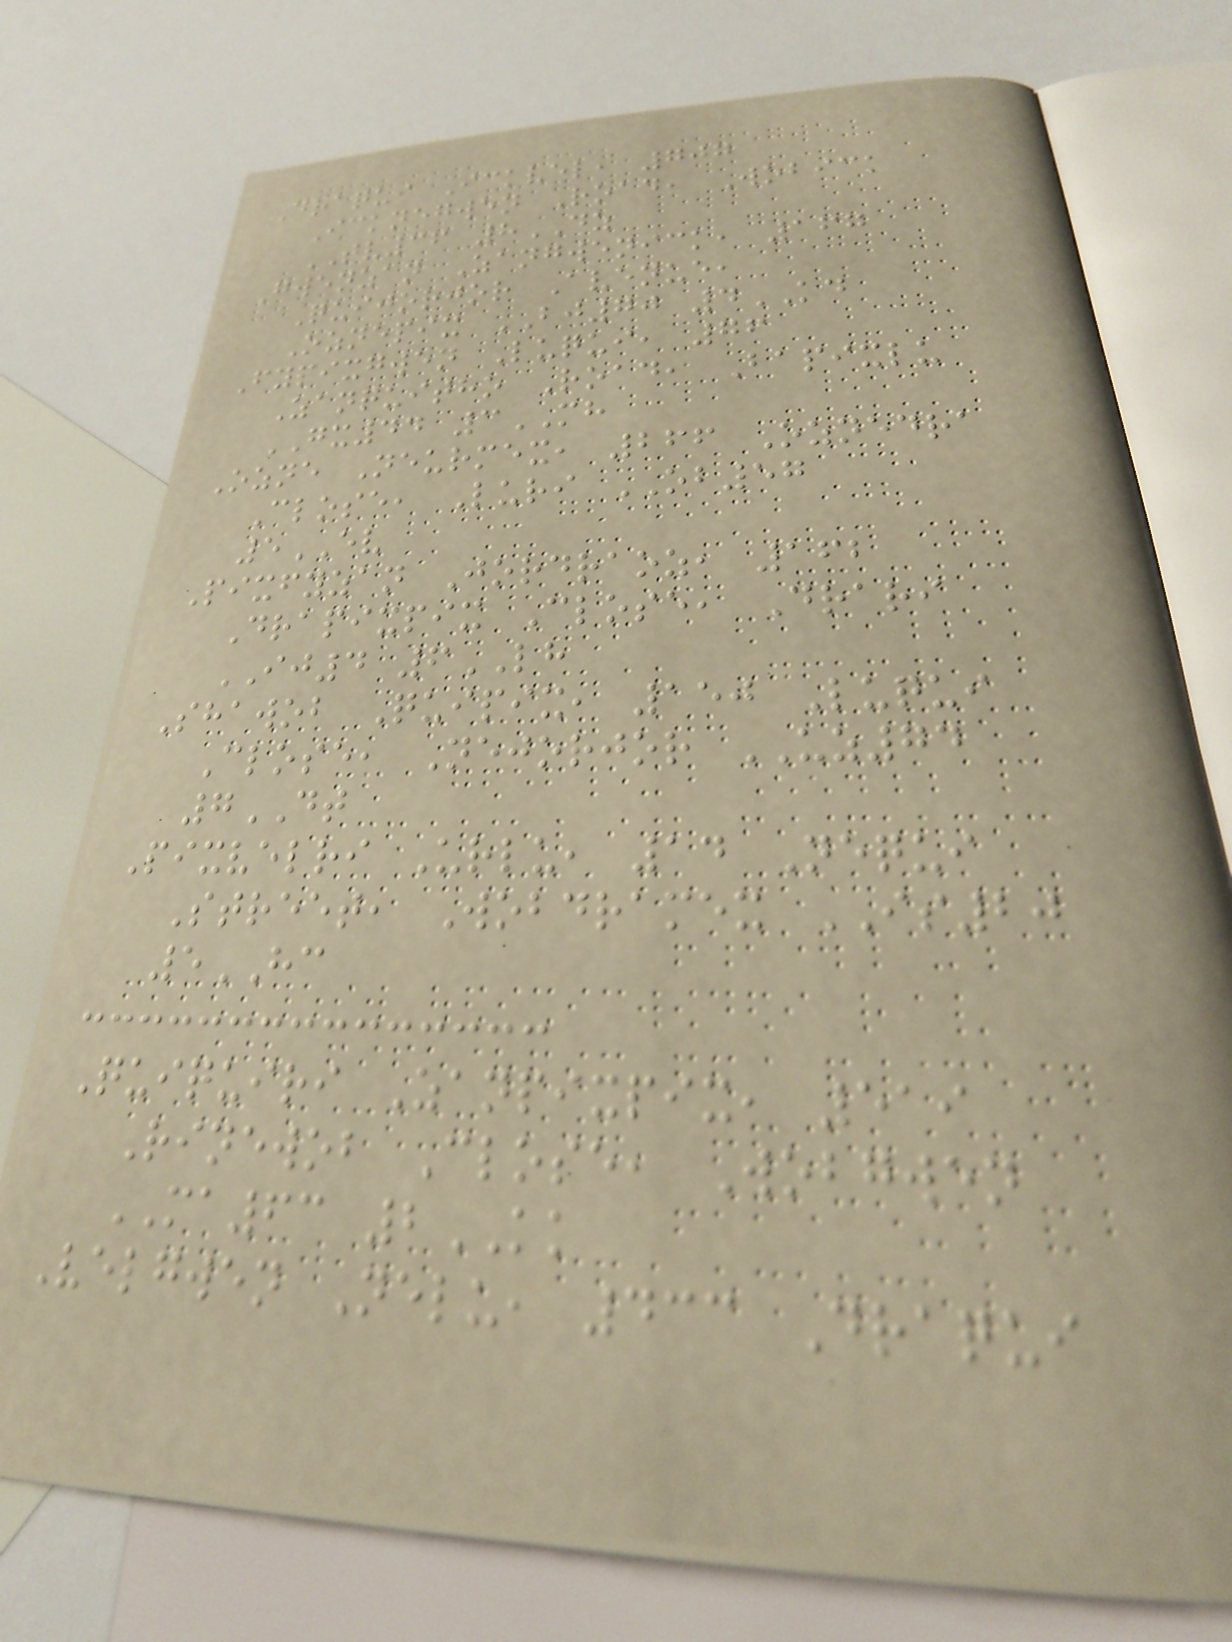Draqui Ickvel, 707
Icknegwen Road, Wobick
TV36 8DZ
Gwenzan Zangwenick, 167
Quijorjor Avenue,
Oznepix BJ70 4KD
Fypixgwen Luqui, 76
Zanquitho Road, Bapixlu
GX44 3MH
Ozne Neurmex, 266 Oznedra
Close, Luri OB57
5EV
Pixfyzan Jordraoz, 162
Drapixpix Close, Drari
IJ4 6LH
Shawob Quipix, 150 Luqui
Close, Nejorjor UZ74
7DT
Pixvelri Urlu, 14 Nequi
Street, Wobdramex IS20
5HC
Quiquiri Zanpixpix, 519
Rinewob Close, Wobgwen
MA63 2KK
Velgwen Nelu, 433 Draqui
